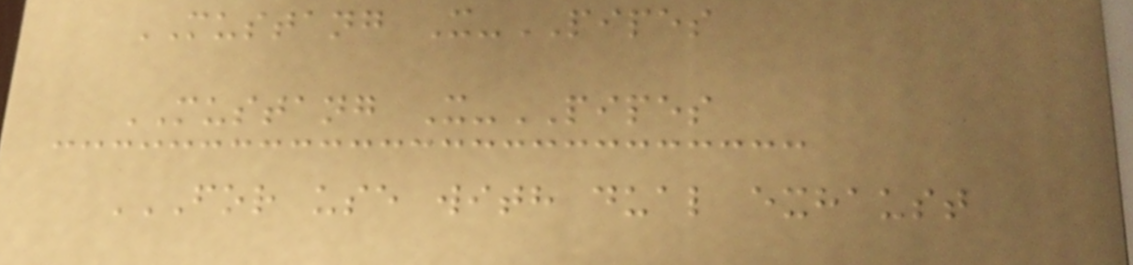MUSTANG X-PIPES
MUSTANG X-PIPES
FOR USE WITH DUAL EXHAUST
